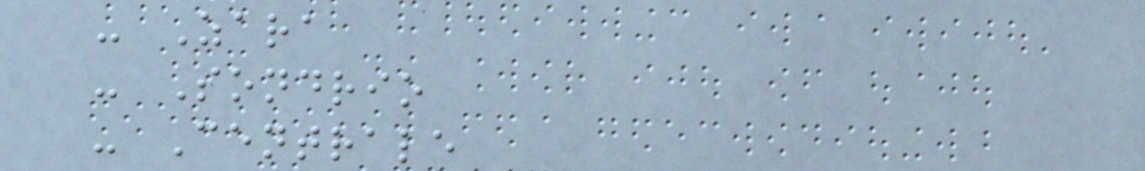- Zara
- Sondrio
- Centrale
